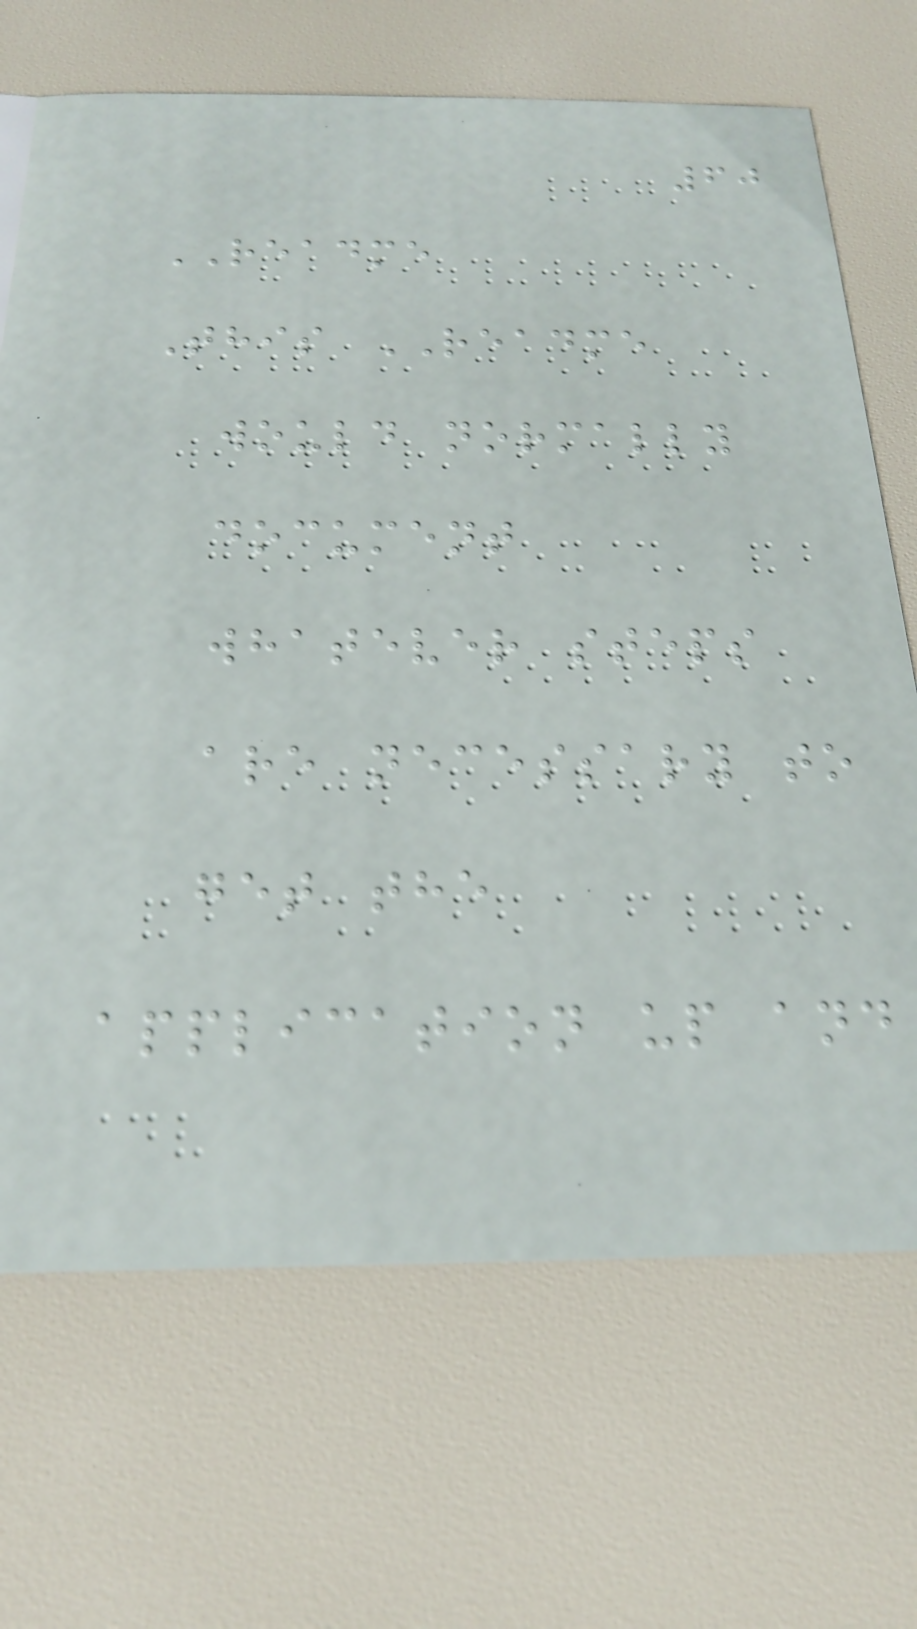60
README
This README
would normally
document
whatever steps
are necessary to
get the
application up and
